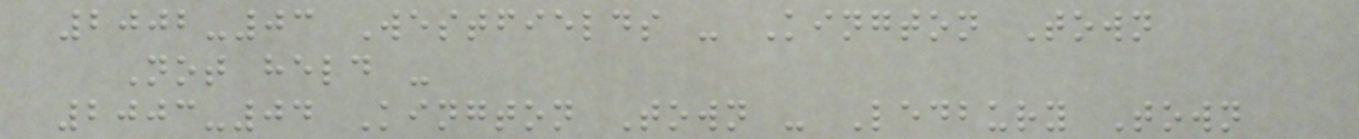2002-03 Westfields - Kington Town
Not held -
2003-04 Kington Town - Ledbury Town
